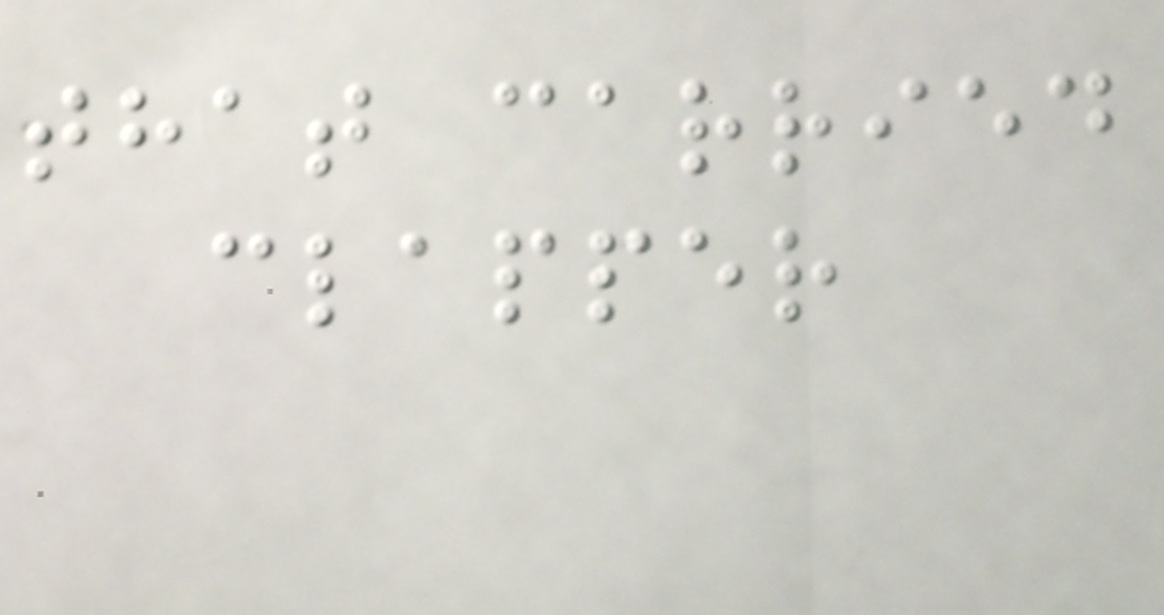that carried
clapper
